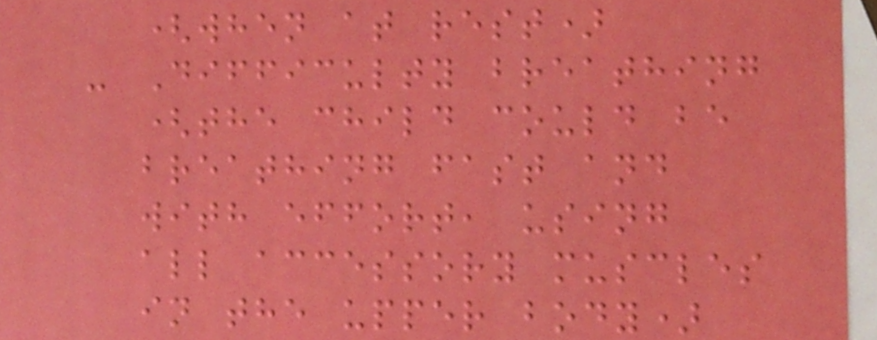(when at rest)
- Difficulty breathing
(the child could be
breathing fast and
with effort, using
all accessory muscles
in the upper body)
